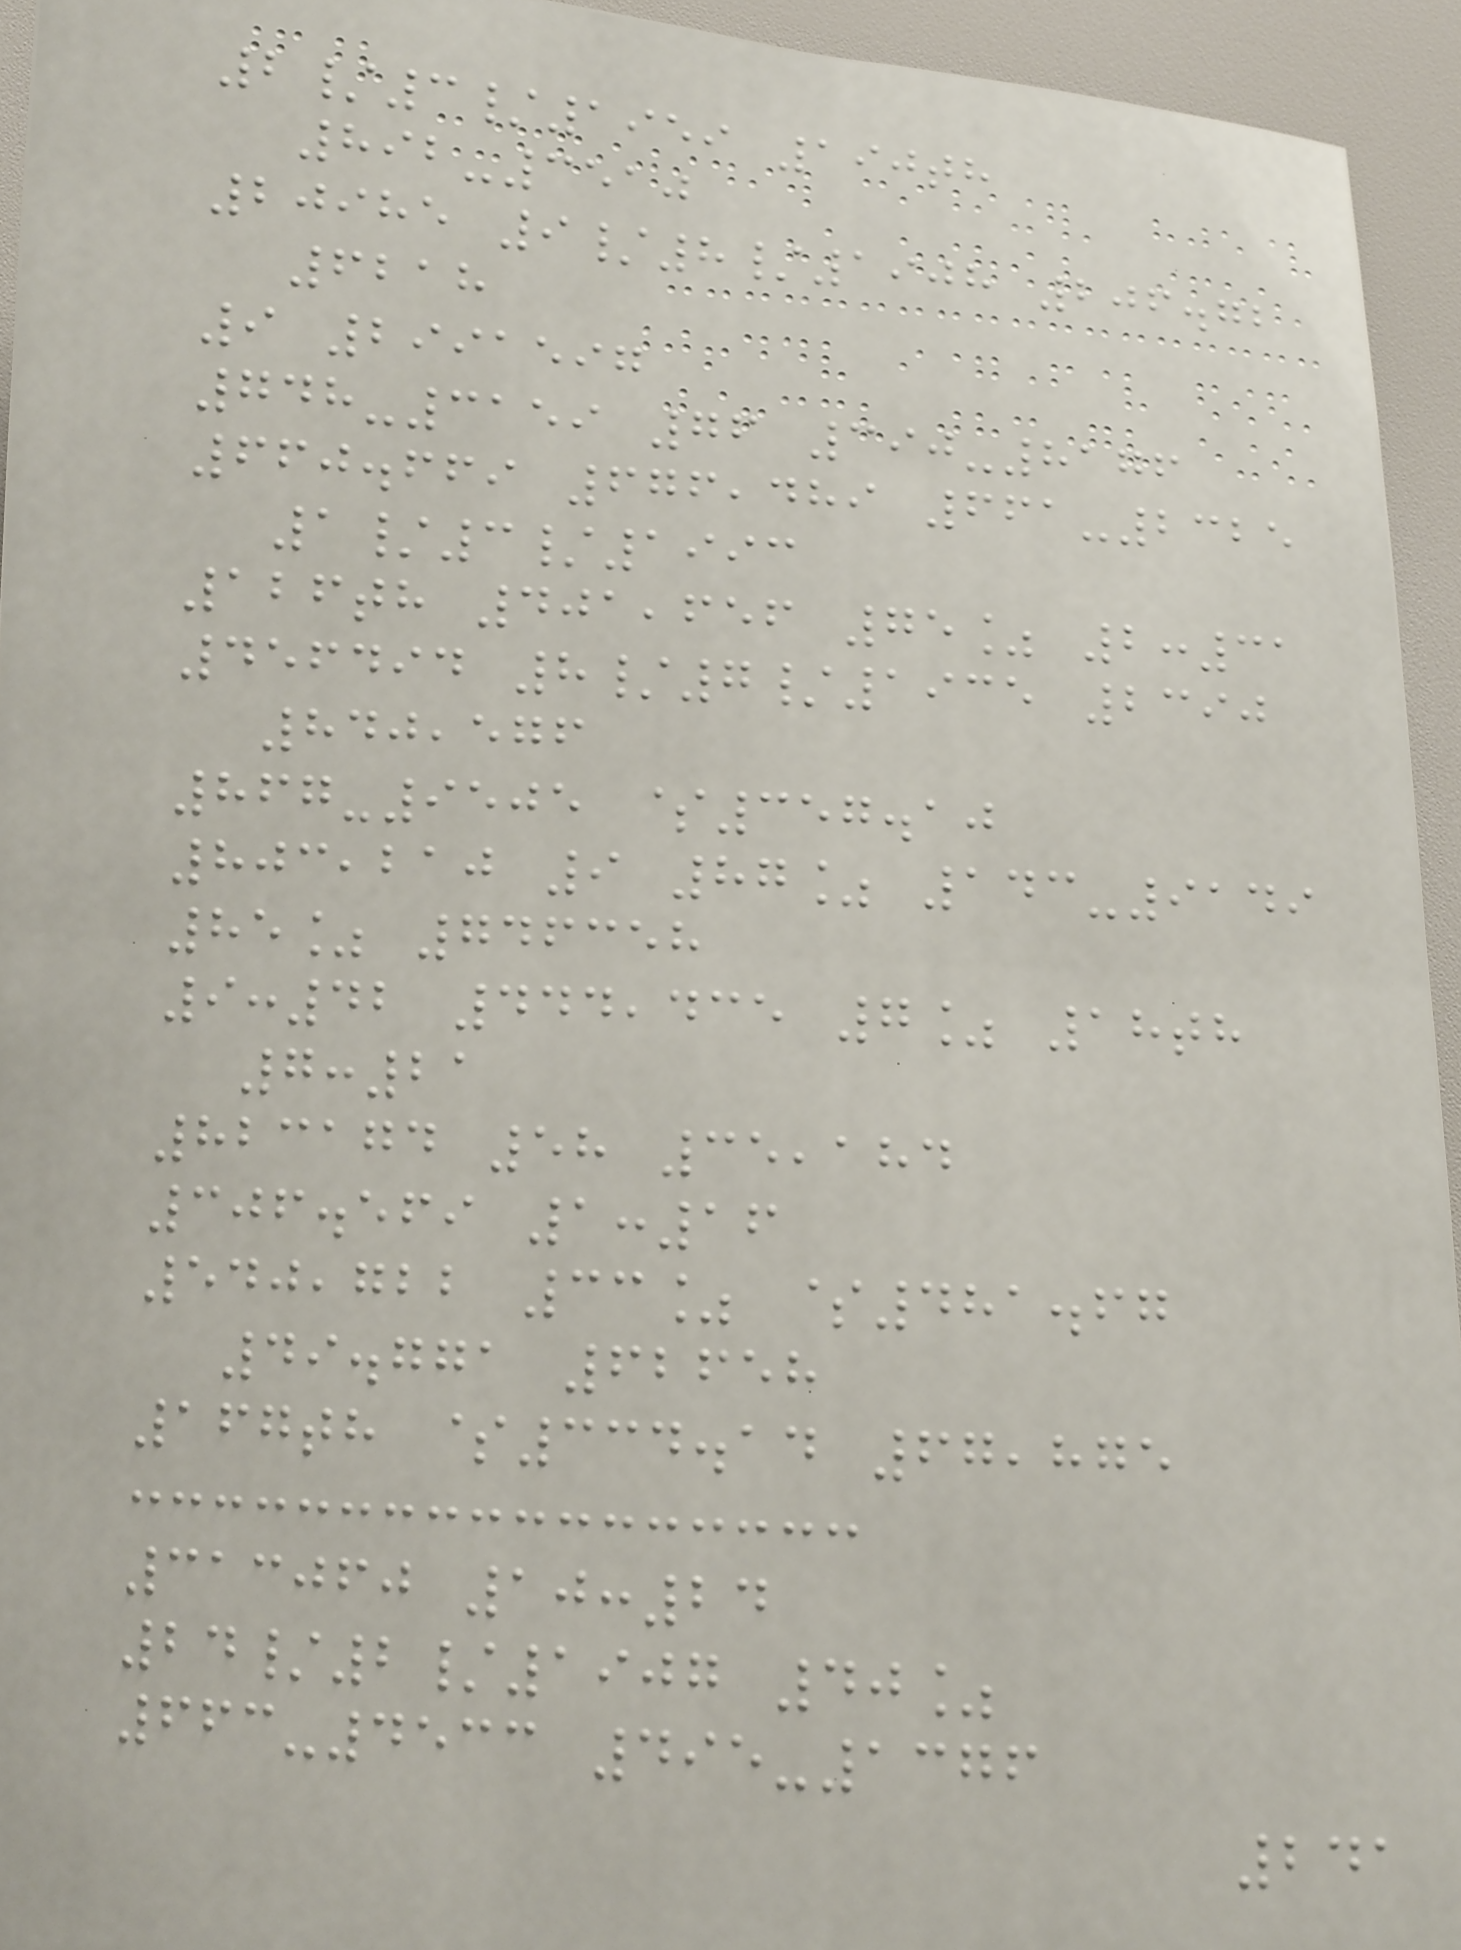2/3/1959 190th
892-3510
20985 9/8/1908 206.72
6218
9 2991597
748-3159 76 390-8176
660.669 676,489 661-2325
1/3/1993
126th 401,656 75% 2:31
456494 8/7/1935 2390
840,576
867-9505 $357.10
803,210 9 87% 143-9149
85% 746358
9:42 444,435 7% 18th
7:21
823174 58 35,184
306.569 1:16
540,722 33% $481.67
49.771 62658
167th $334.14 67,875
313060 10:24
24/2/1907 40%
663-4533 495-1376
241
